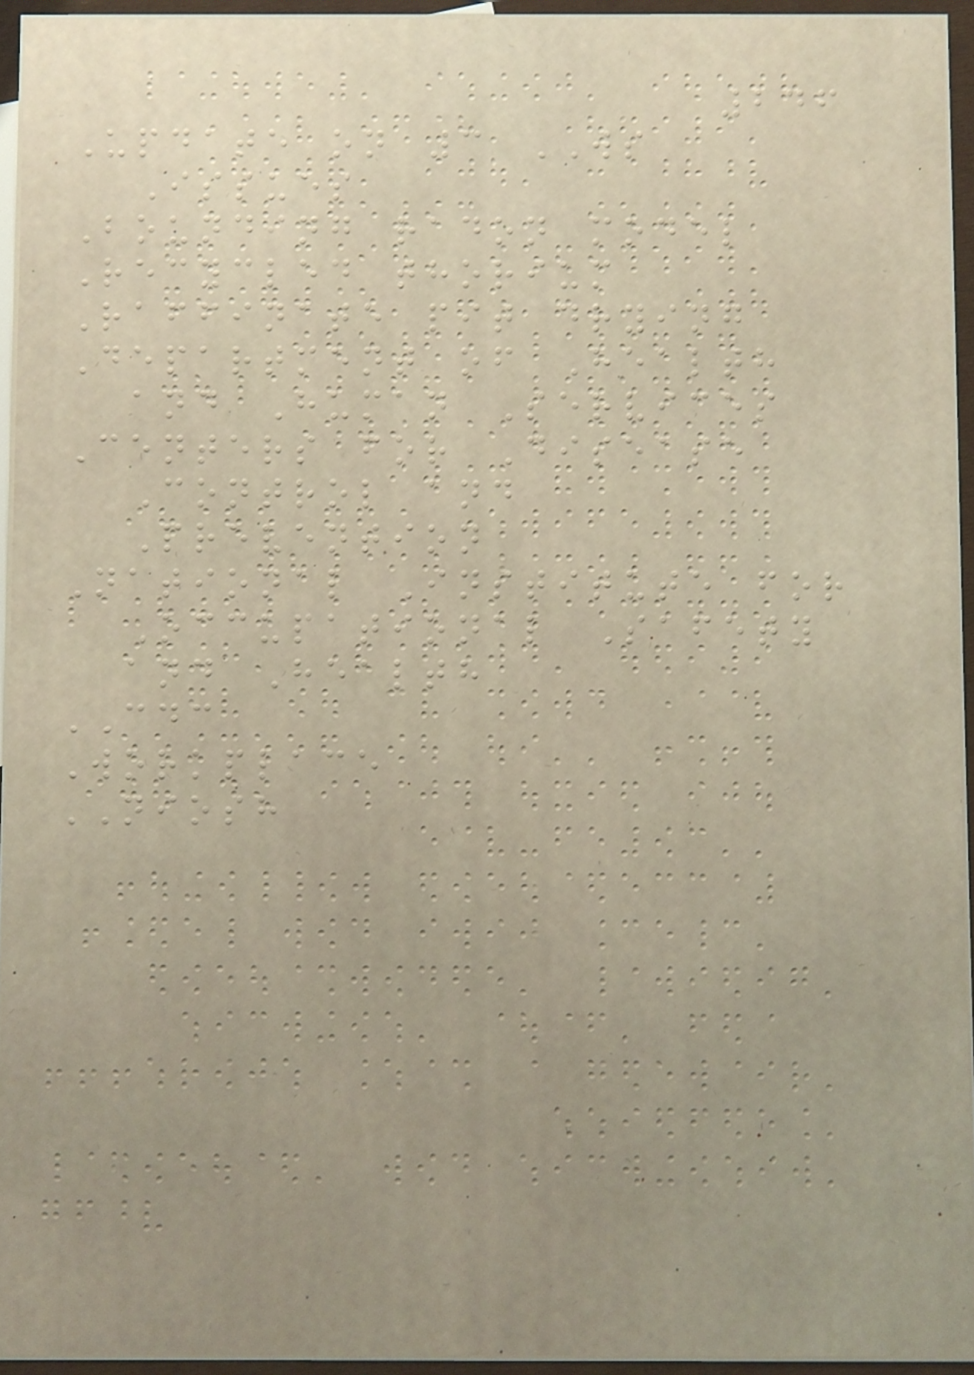246
Update on 3 WS
Issues
Bounding radon model
Recycled thorium
Raffinate pit drying
Department of Health
and Human Services
Centers for Disease
Control and
Prevention
National Institute for
Occupational Safety
and Health
CDC
Workplace
NIOSH
